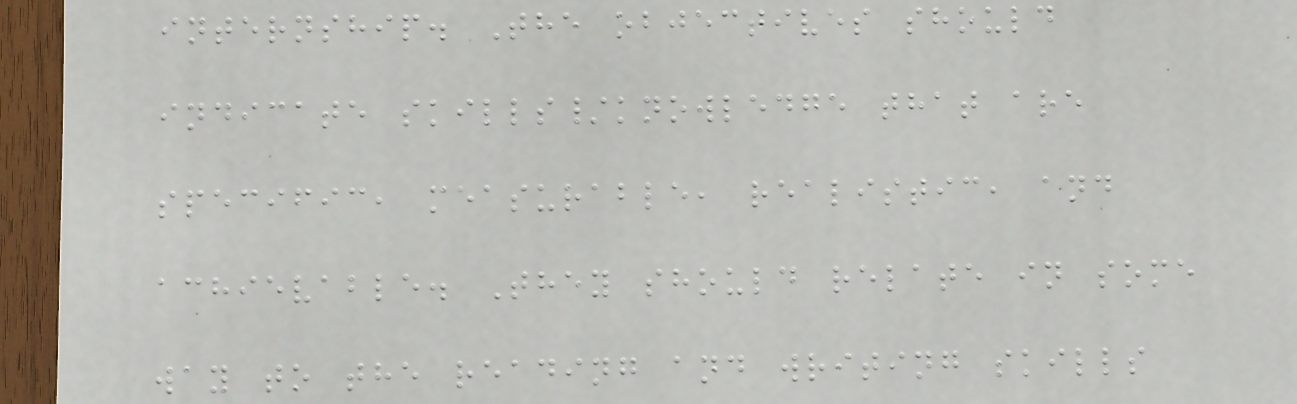internship. The objectives should
indicate skills/knowledge that are
specific, measurable, realistic, and
achievable. They should relate in some
way to the reading and writing skills
